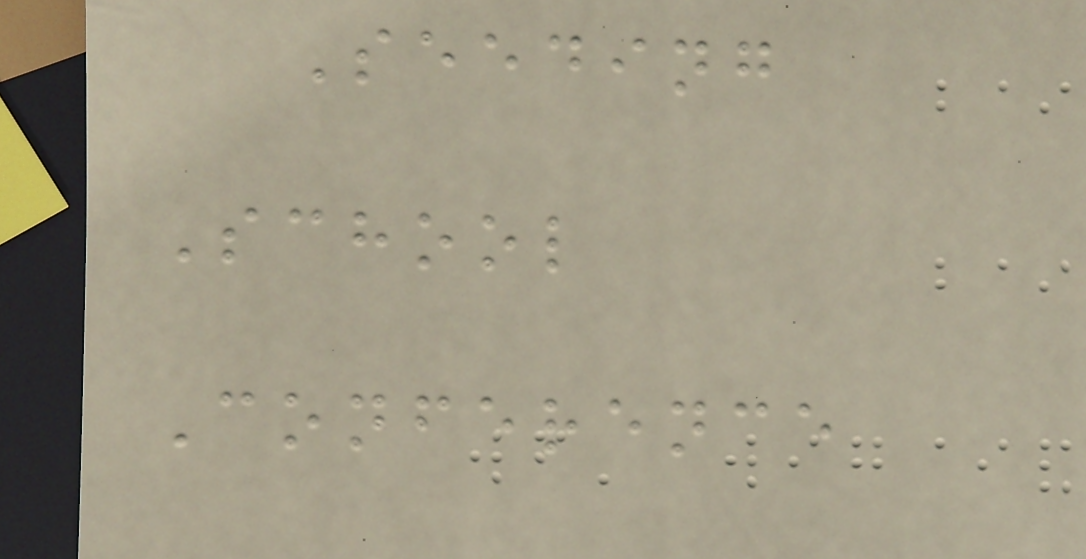Seeding
School
Conference
